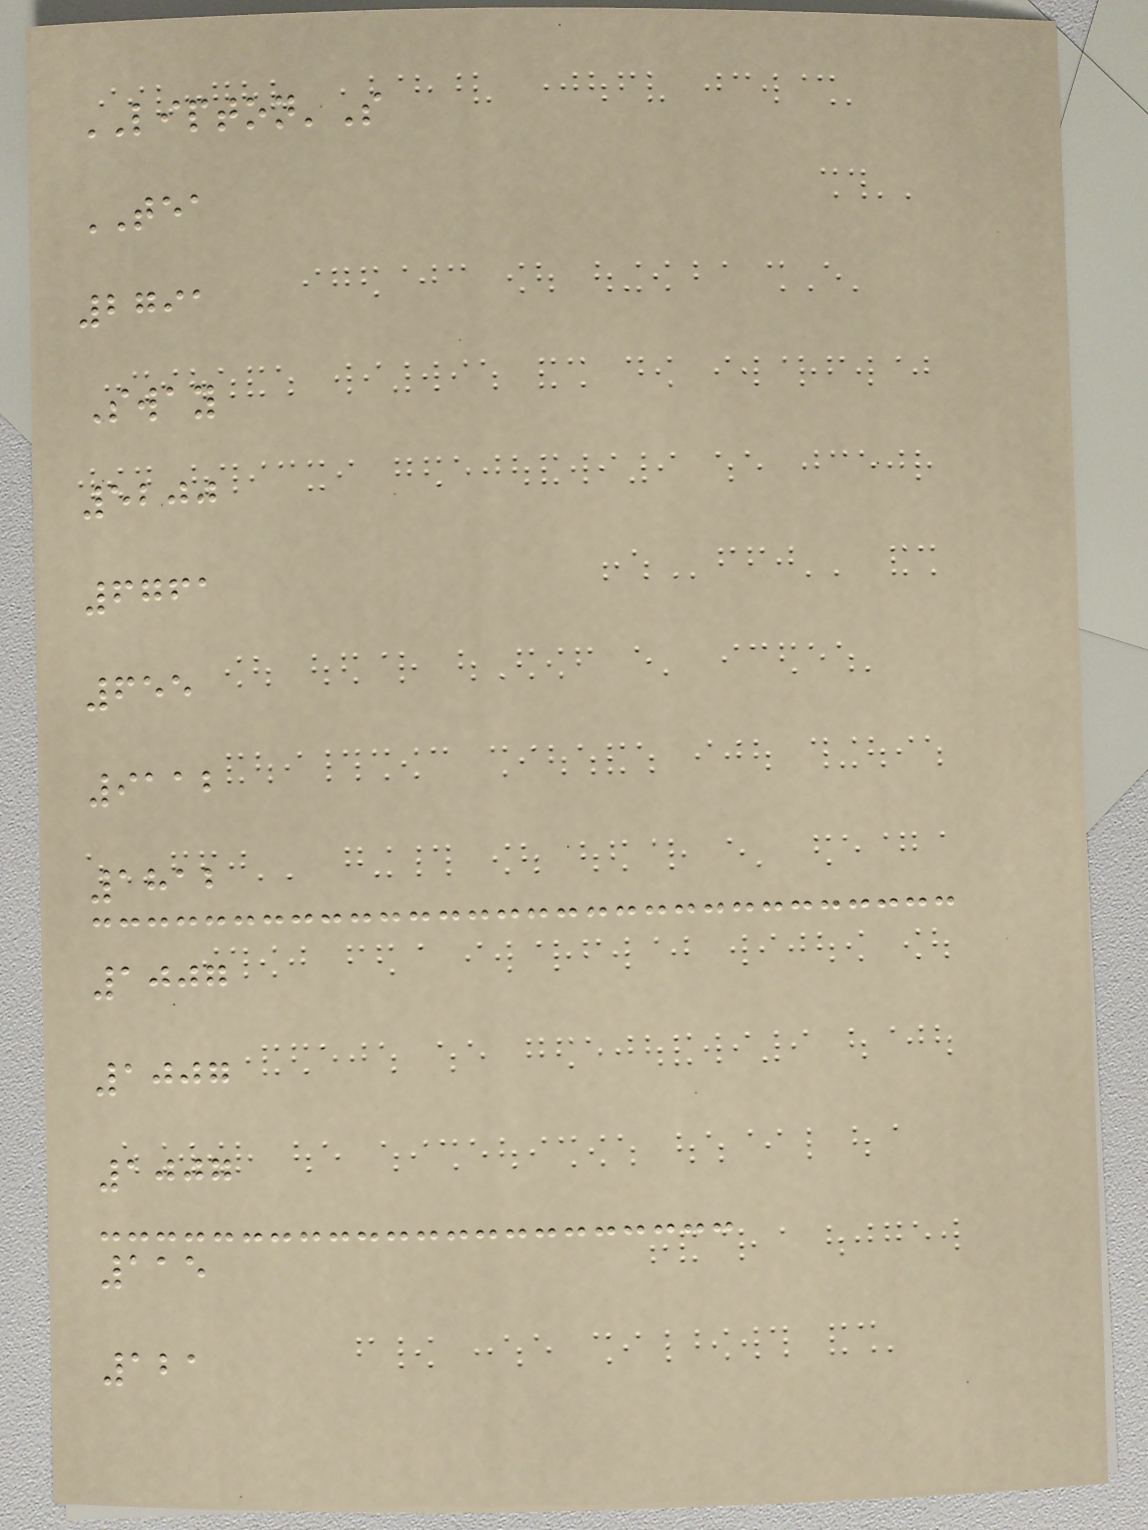LIPTON'S
TEA
2791
Sway
5200
6761
655
9112
1812
1007
1007
1007
115
121
